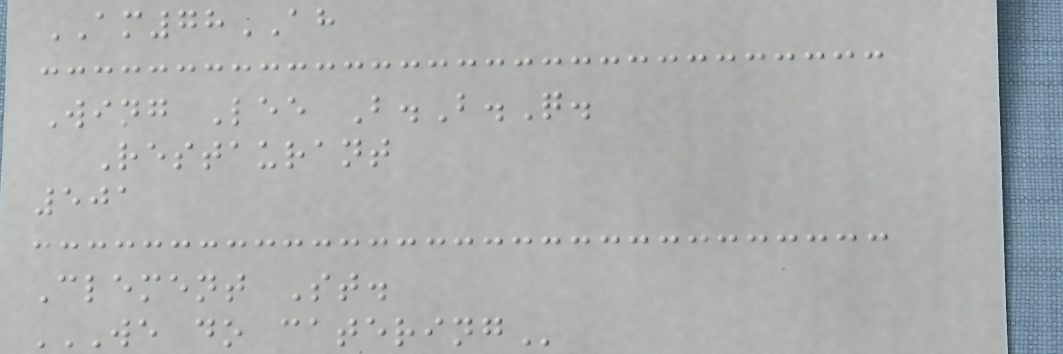AM78AH
Wing Lee B.B.Q.
Restaurant
501
Clement St.
WE DO CATERING
